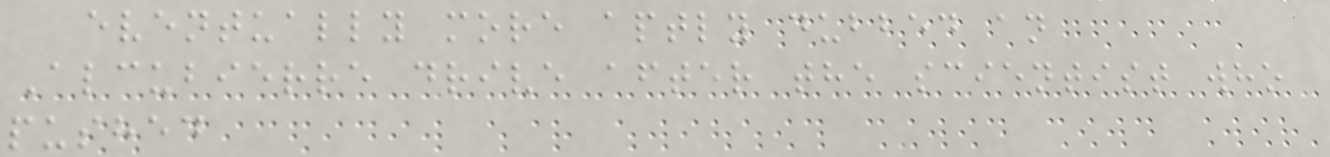eventually more aptly dubbed an
Alcubierre drive after the scientist who
pushed
